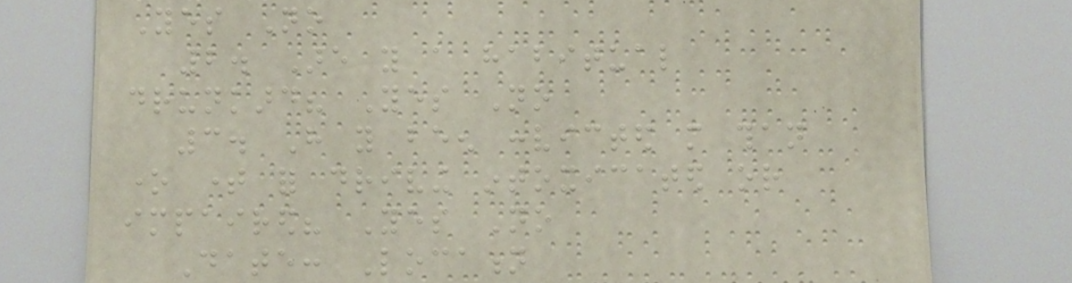Yes No
2. Are you a habitual
drunkard? Yes No
3. Have you been convicted more than
one time for driving intoxicated or
impaired? Yes No
Date: Location
